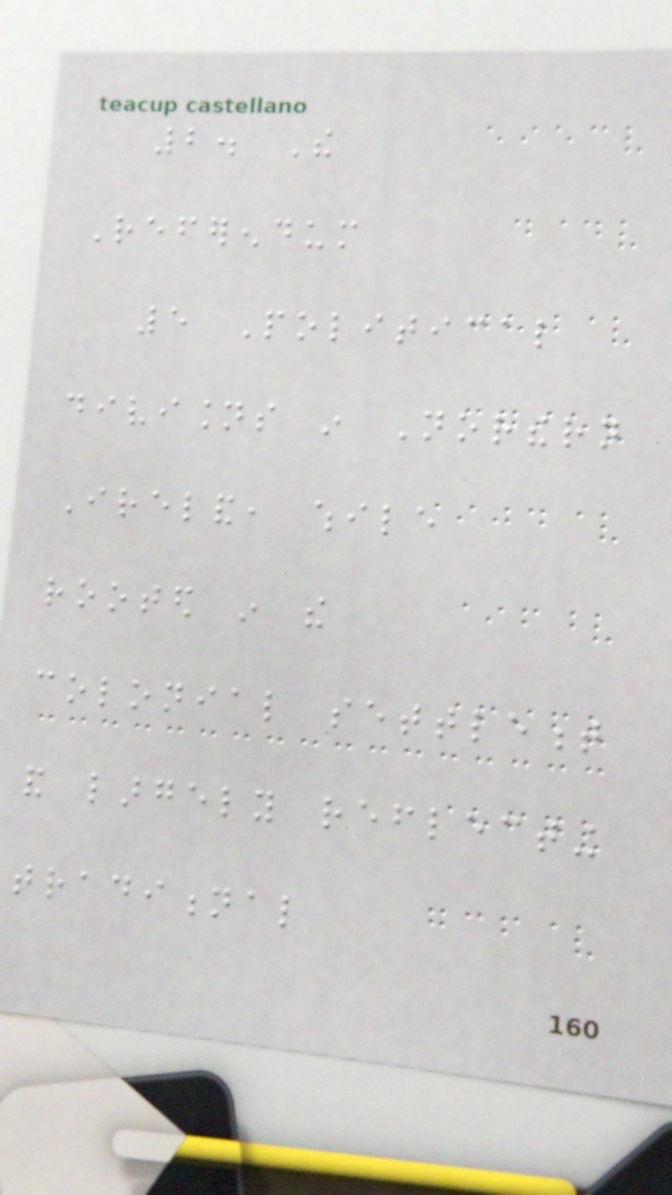2. The
Referendum
5 Political
divisions in Northern
Ireland, while
rooted in the
colonial settlement
and largely reflecting
traditional
